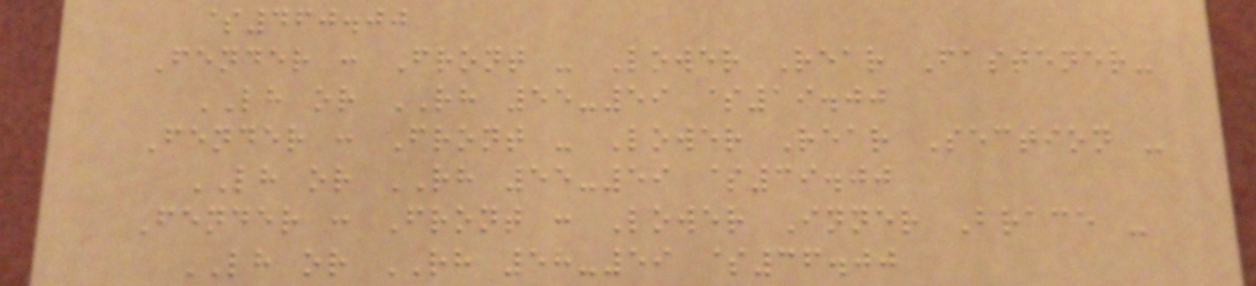$460.00
Fender : Front - Lower Rear Fastener-
LH or RH 55-59 $19.00
Fender : Front - Lower Rear Section -
LH or RH 55-59 $39.00
Fender : Front : Lower Inner Brace -
LH or RH 58-59 $36.00
